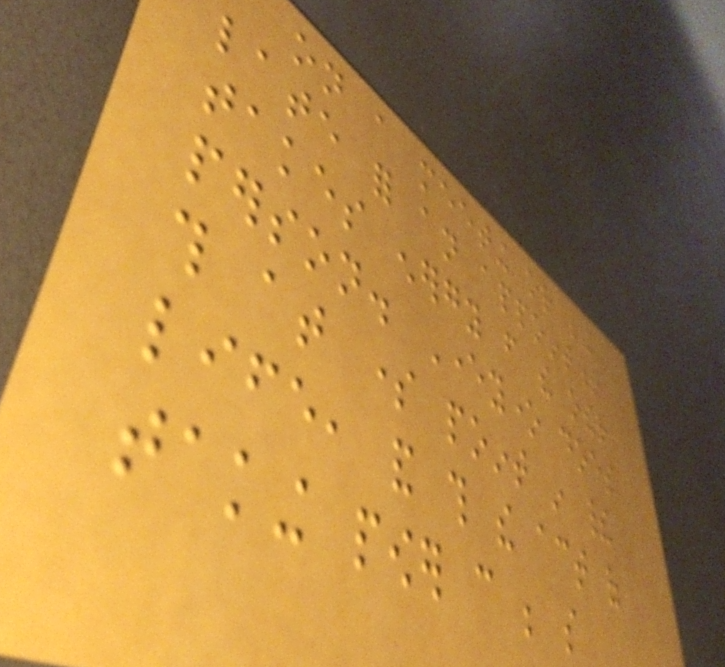on a meeting or being
late for an appointment
takes energy from the other
person. Everyone does
this at some point in their
life, and this the act of
taking power can be so
